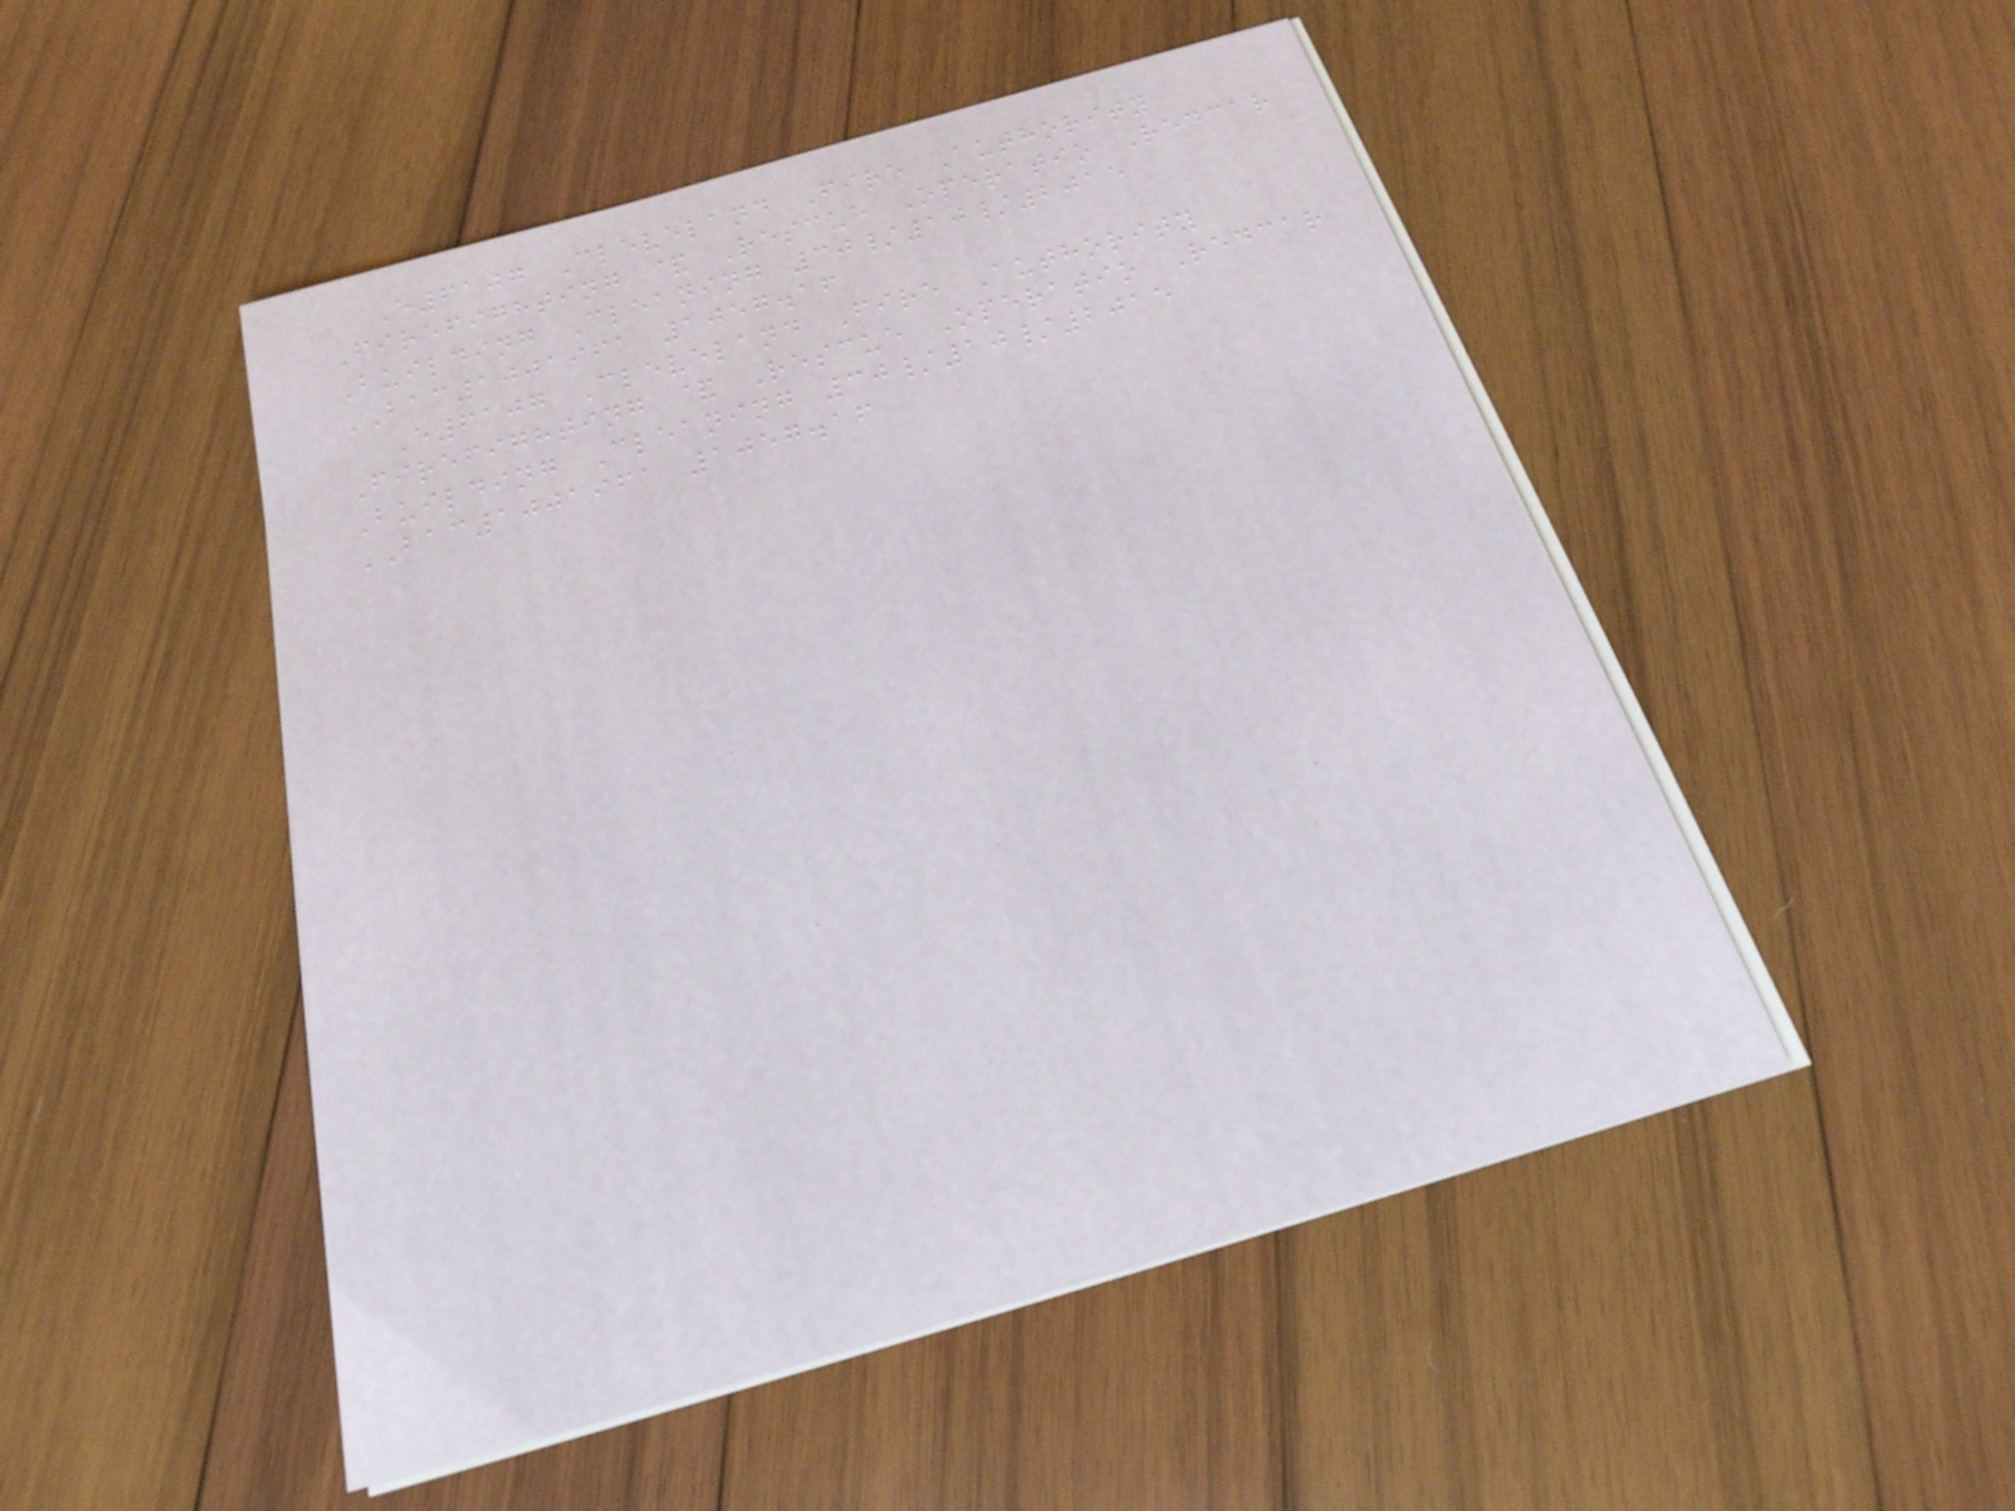E6107 Cleveland Fire Authority
Firefighting & Rescue Operatio Redcar
Building Cleaning 30/10/2015
BAC1001961 1057.16
E6107 Cleveland Fire Authority
Firefighting & Rescue Operatio Redcar
Building Cleaning 30/10/2015
BAC1001961 1057.16
